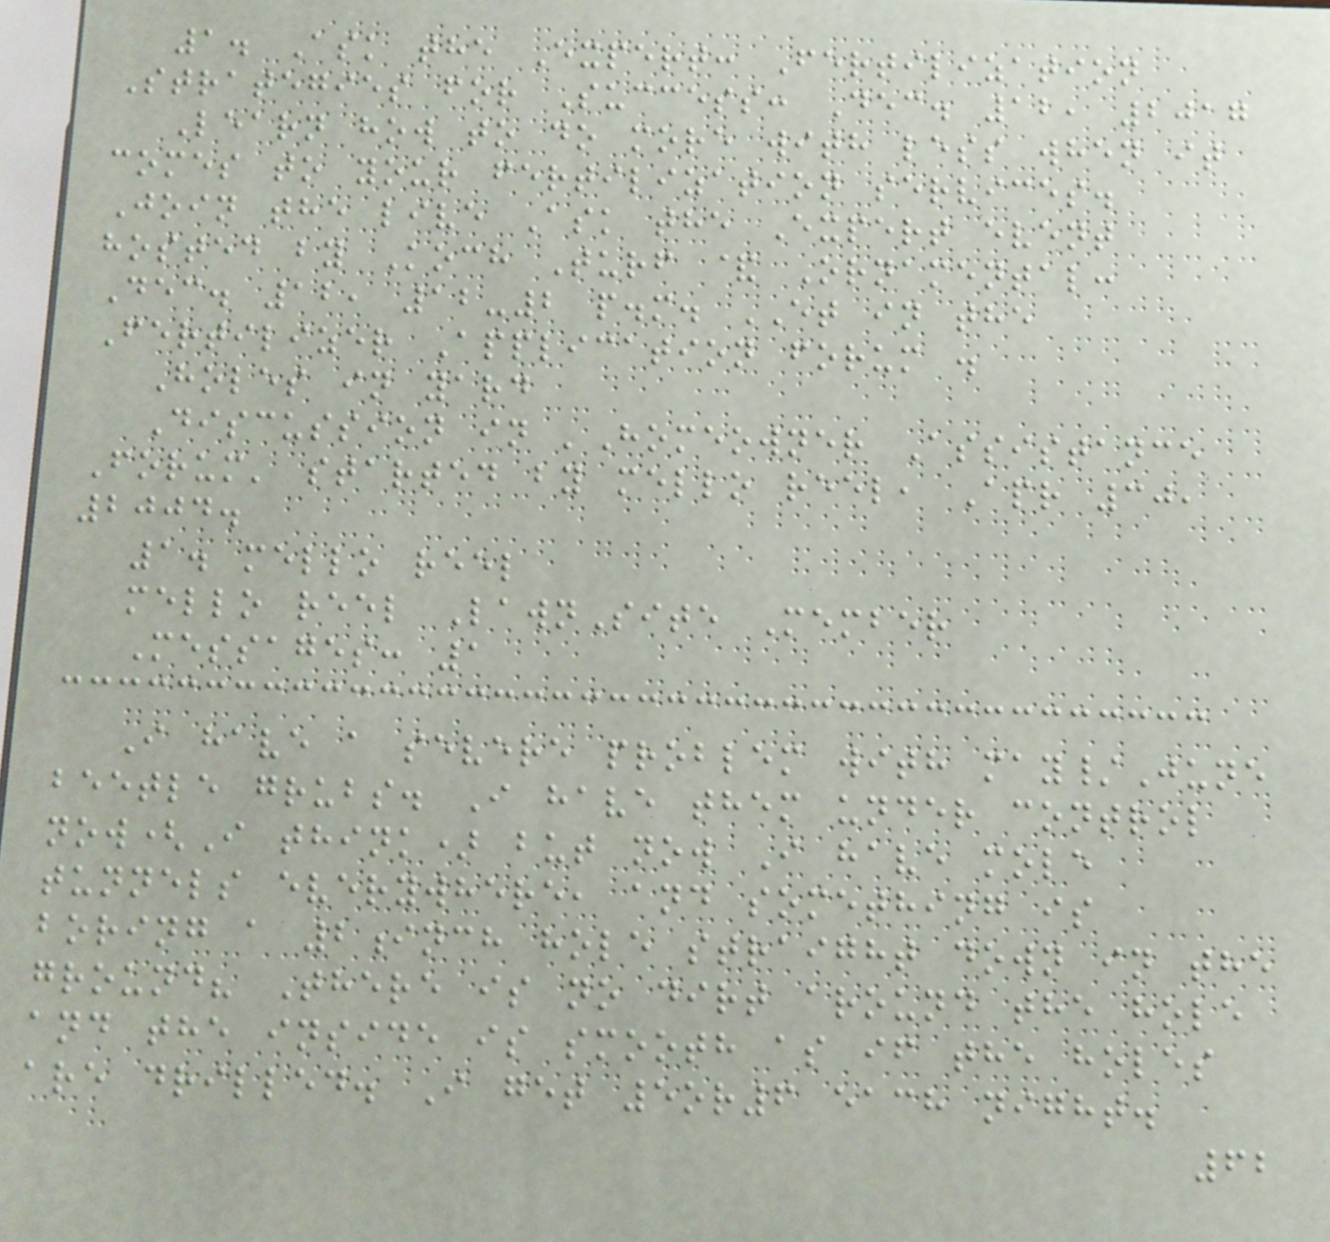1. Ask the Expert: Fertilization
Strategies for Success: Dec. 12, 2017
Learn how to do more with less when it
comes to your fertilization services.
Join the live Ask the Expert event
hosted by Koch Turf & Ornamental:
Dec. 12, 12-2 p.m. ET in the
Fertilizer Application forum .
Holes in yard
Discussion in 'Homeowner Assistance
Forum' started by mello reel, Apr 30,
2004.
1. mello reel
mello reel LawnSite Member
Messages: 1
I have a severe problem with may/June
beetle grubs. I have them under control
now(I think) but now I have mole
tunnels everywhere, and something is
boring a 2inch hole straight down in the
ground? There is no dirt around the hole
and the inside is smooth as if the holes
are drilled. I get 5or6 each night.
62
